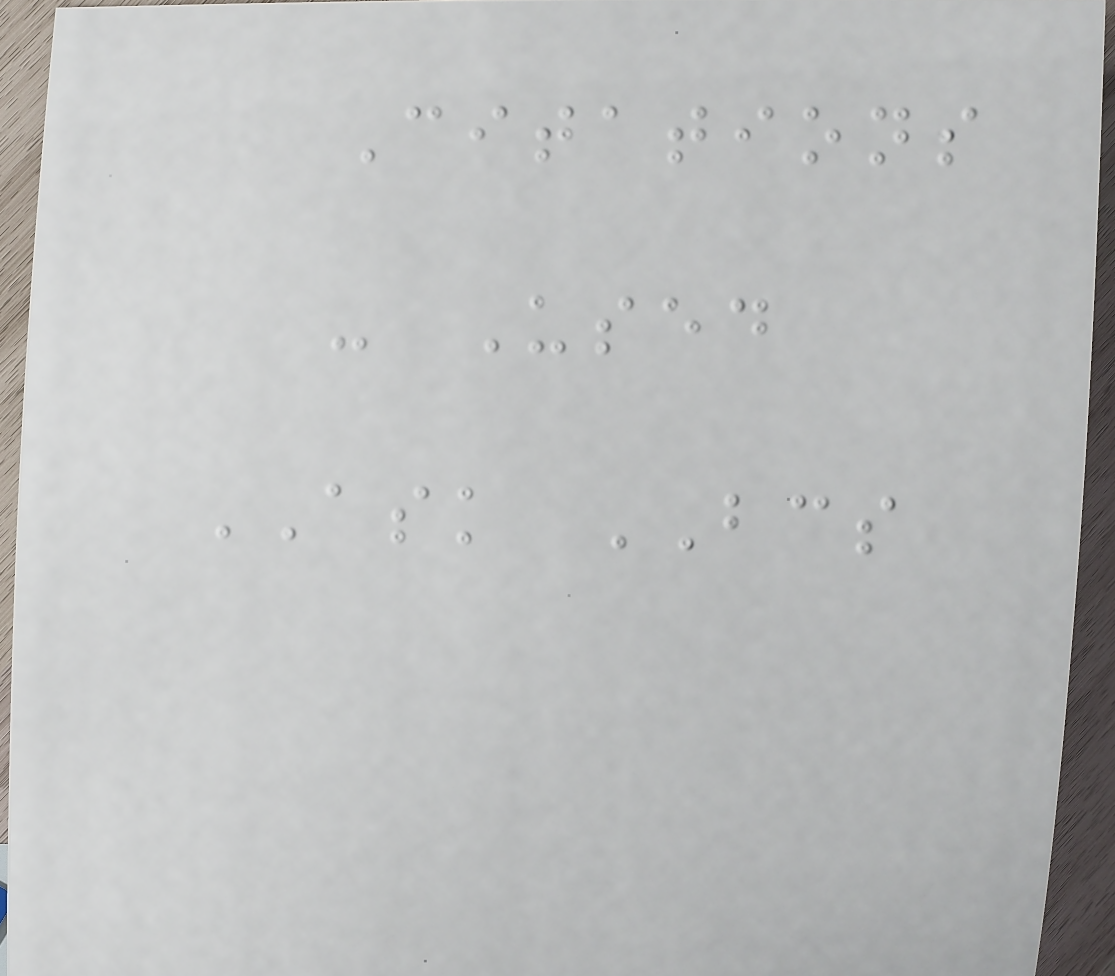Citations
- Used
ASK BCS
